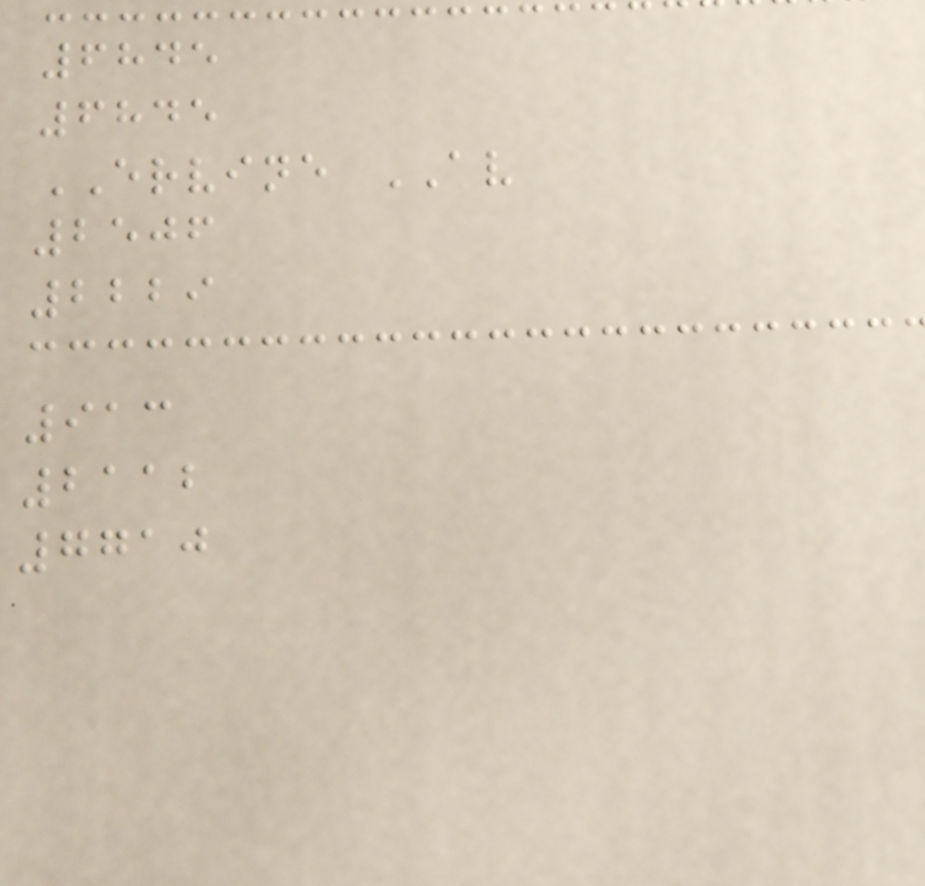6845
6845
ERVINE AV
2506
2229
913
2112
7710
